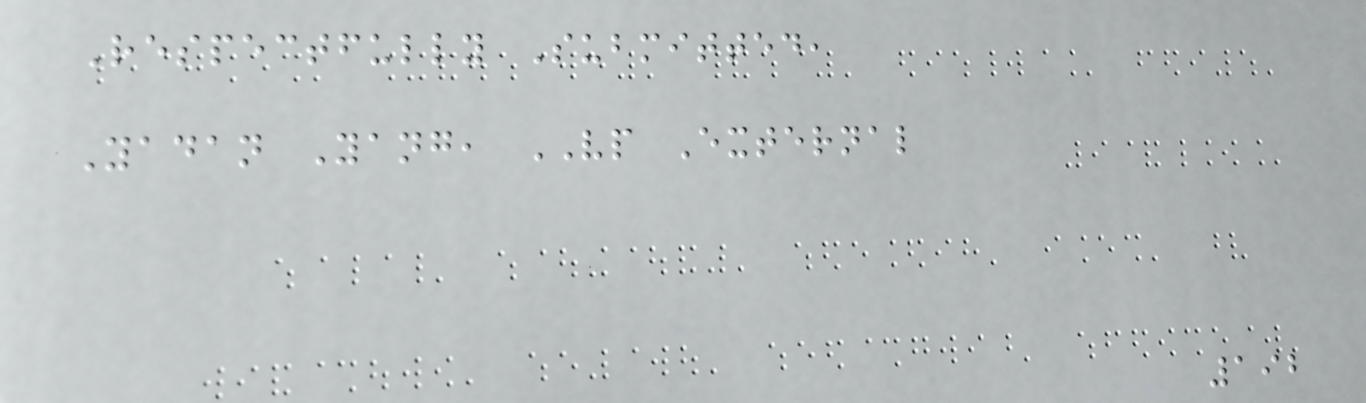Respectfully Submitted,
Yadan Yang, VP External
192
